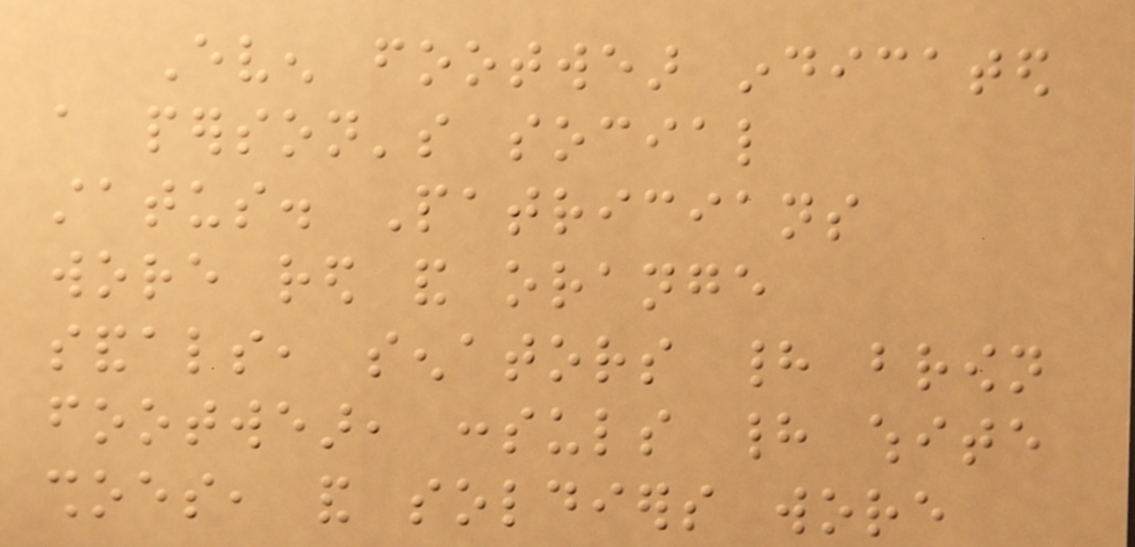Even footwear indicated
a person's social
status. Patricians
wore red and orange
sandals, senators had brown
footwear, consuls had white
shoes, and soldiers wore
